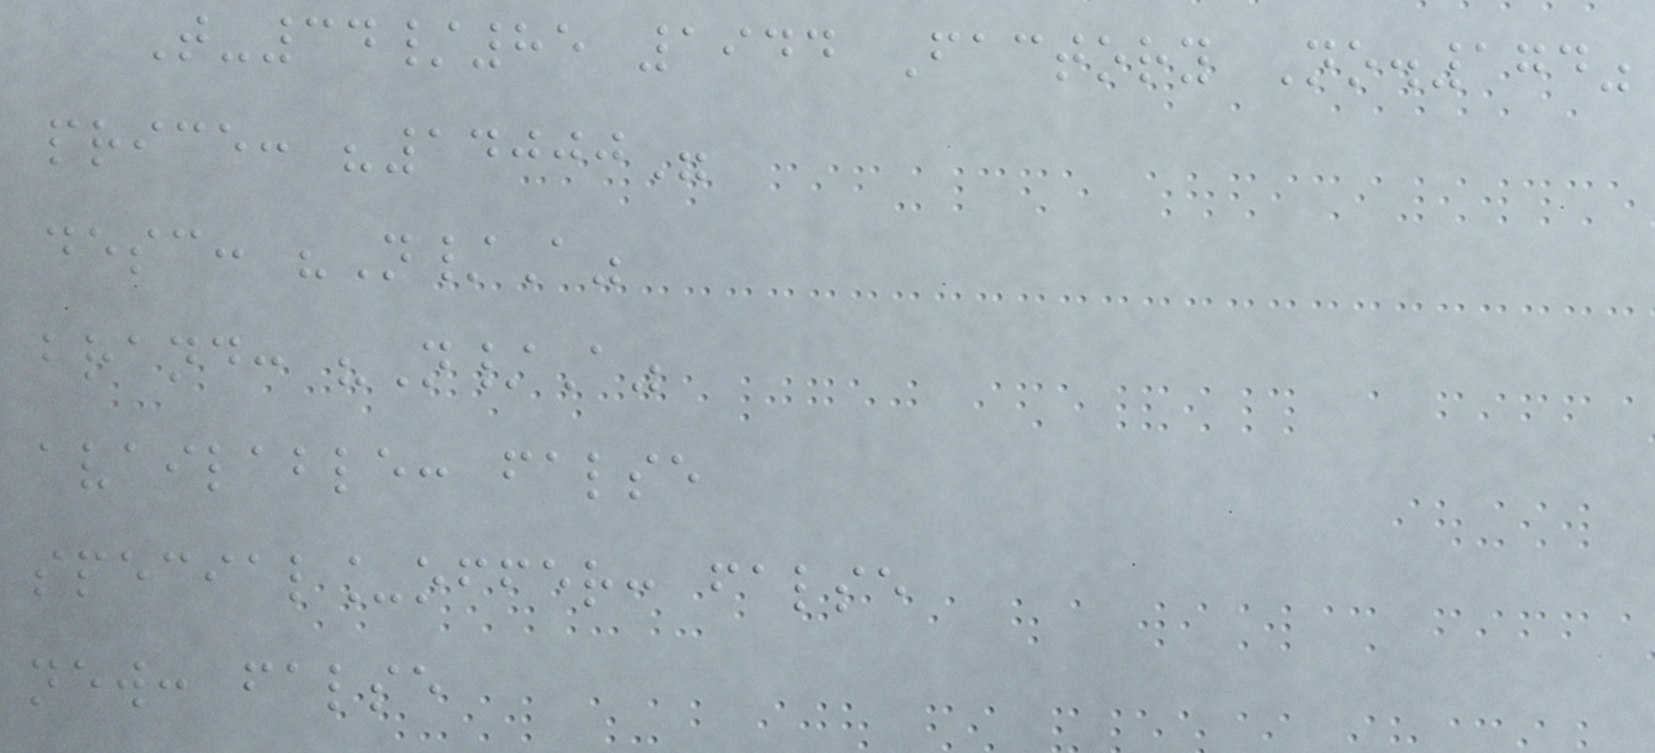T-34/85 1944 Factory No.174"
price: "14000"
desc: "N/A"
brand: "N/A"
available: false
special_offer: false
new: false
